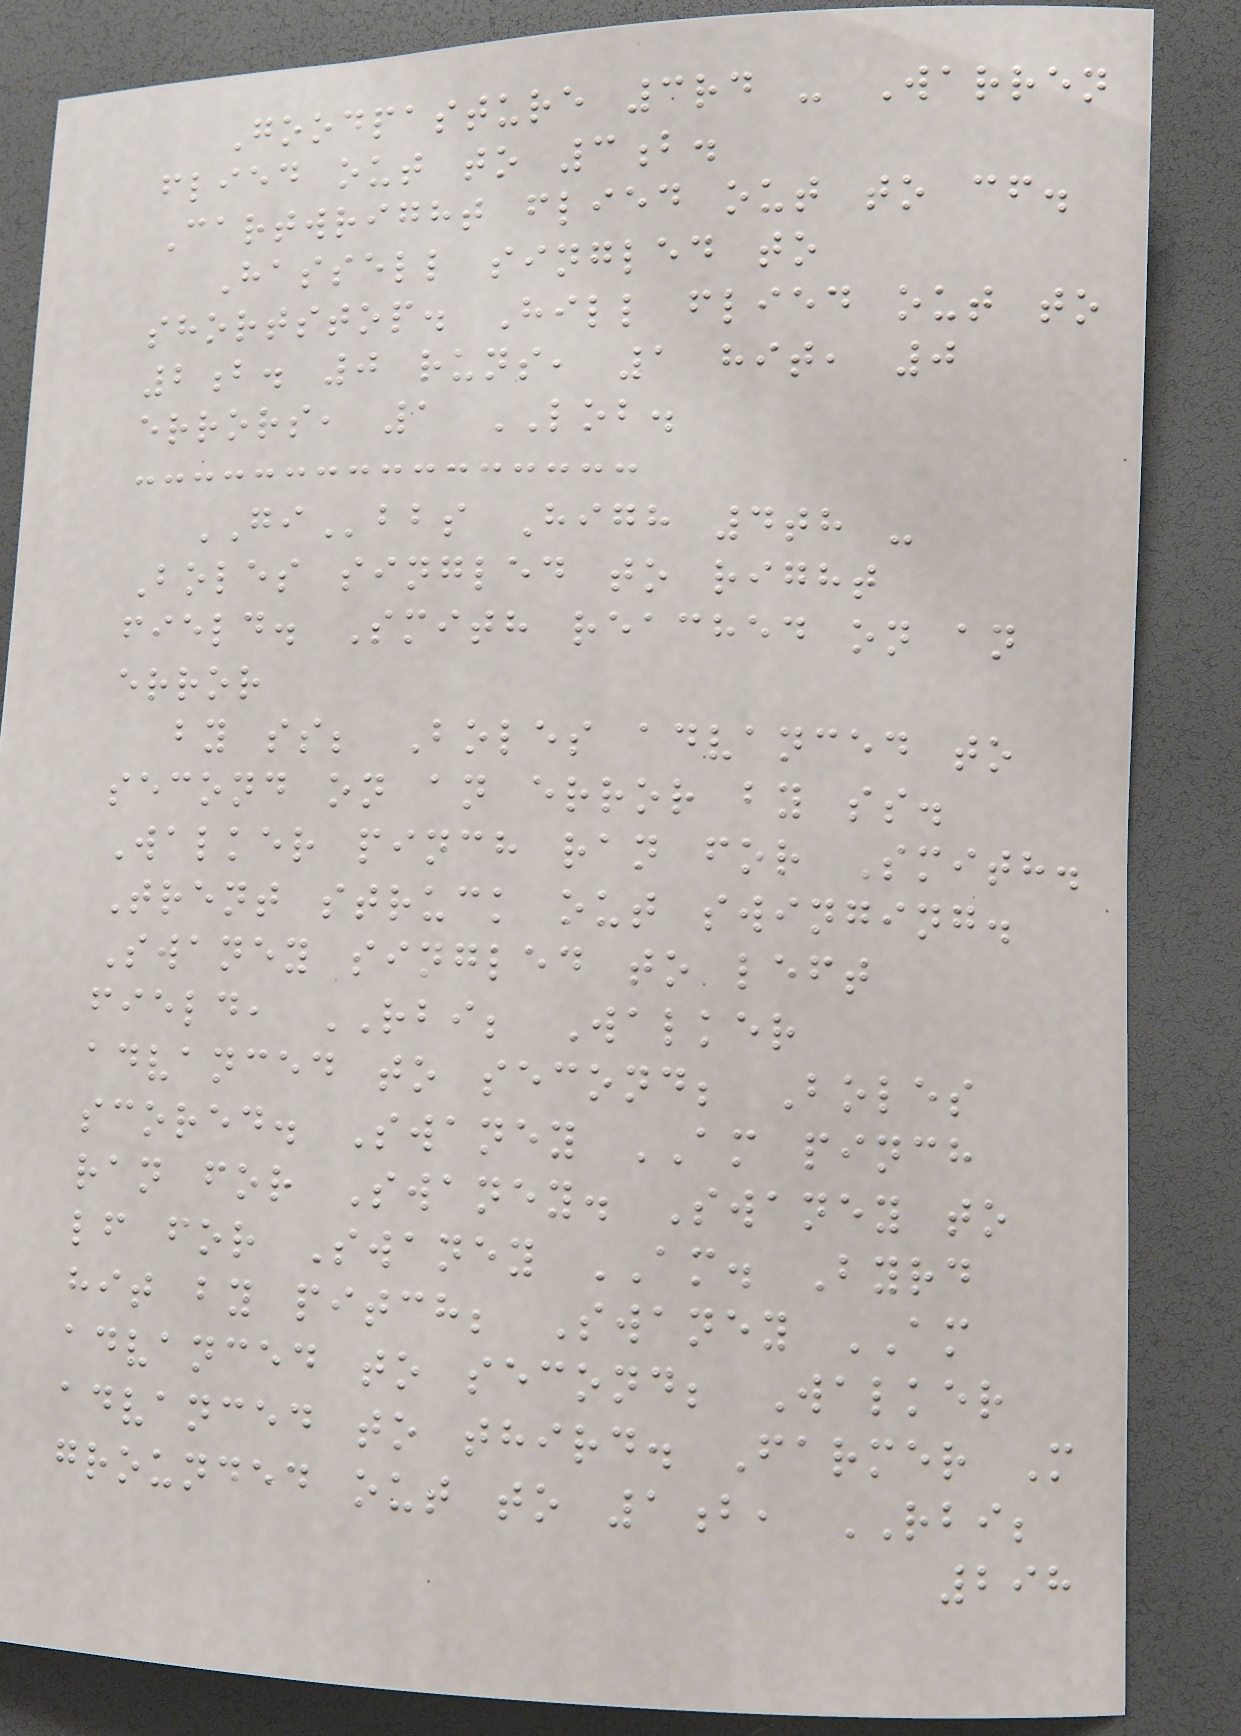Goodpasture 3rd - Warren
flied out to 3b.
Cartwright flied out to cf.
Hassell singled to
shortstop. Hill flied out to
2b. 0 runs, 1 hit, 0
errors, 1 LOB.
GIbbs High 4th -
Boles singled to right
field. Smith reached on an
error
by ss; Boles advanced to
second on an error by ss.
Walker pinch ran for Smith.
Trent struck out swinging.
Swaney singled to left
field, RBI; Walker
advanced to second; Boles
scored. Swaney AM pinch
ran for Swaney. Swaney to
lf for Swaney AM. Byrd
hit by pitch; Swaney AM
advanced to second; Walker
advanced to third. Farmer M
grounded out to 1b, RBI;
298
